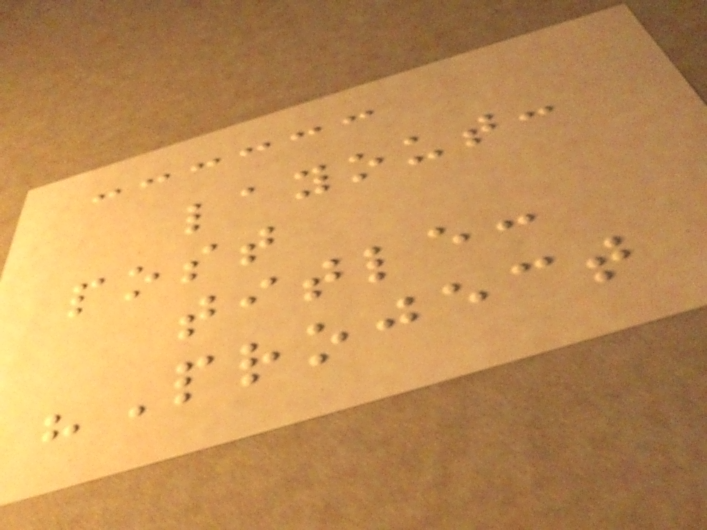layout:
post
title:
"Project
